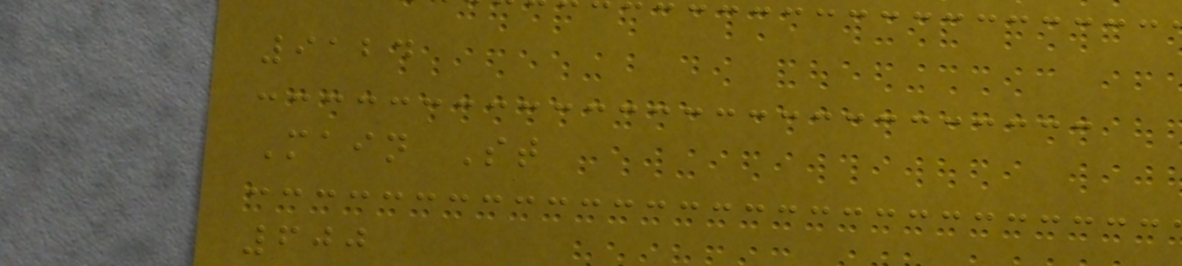9124
Main St
600
